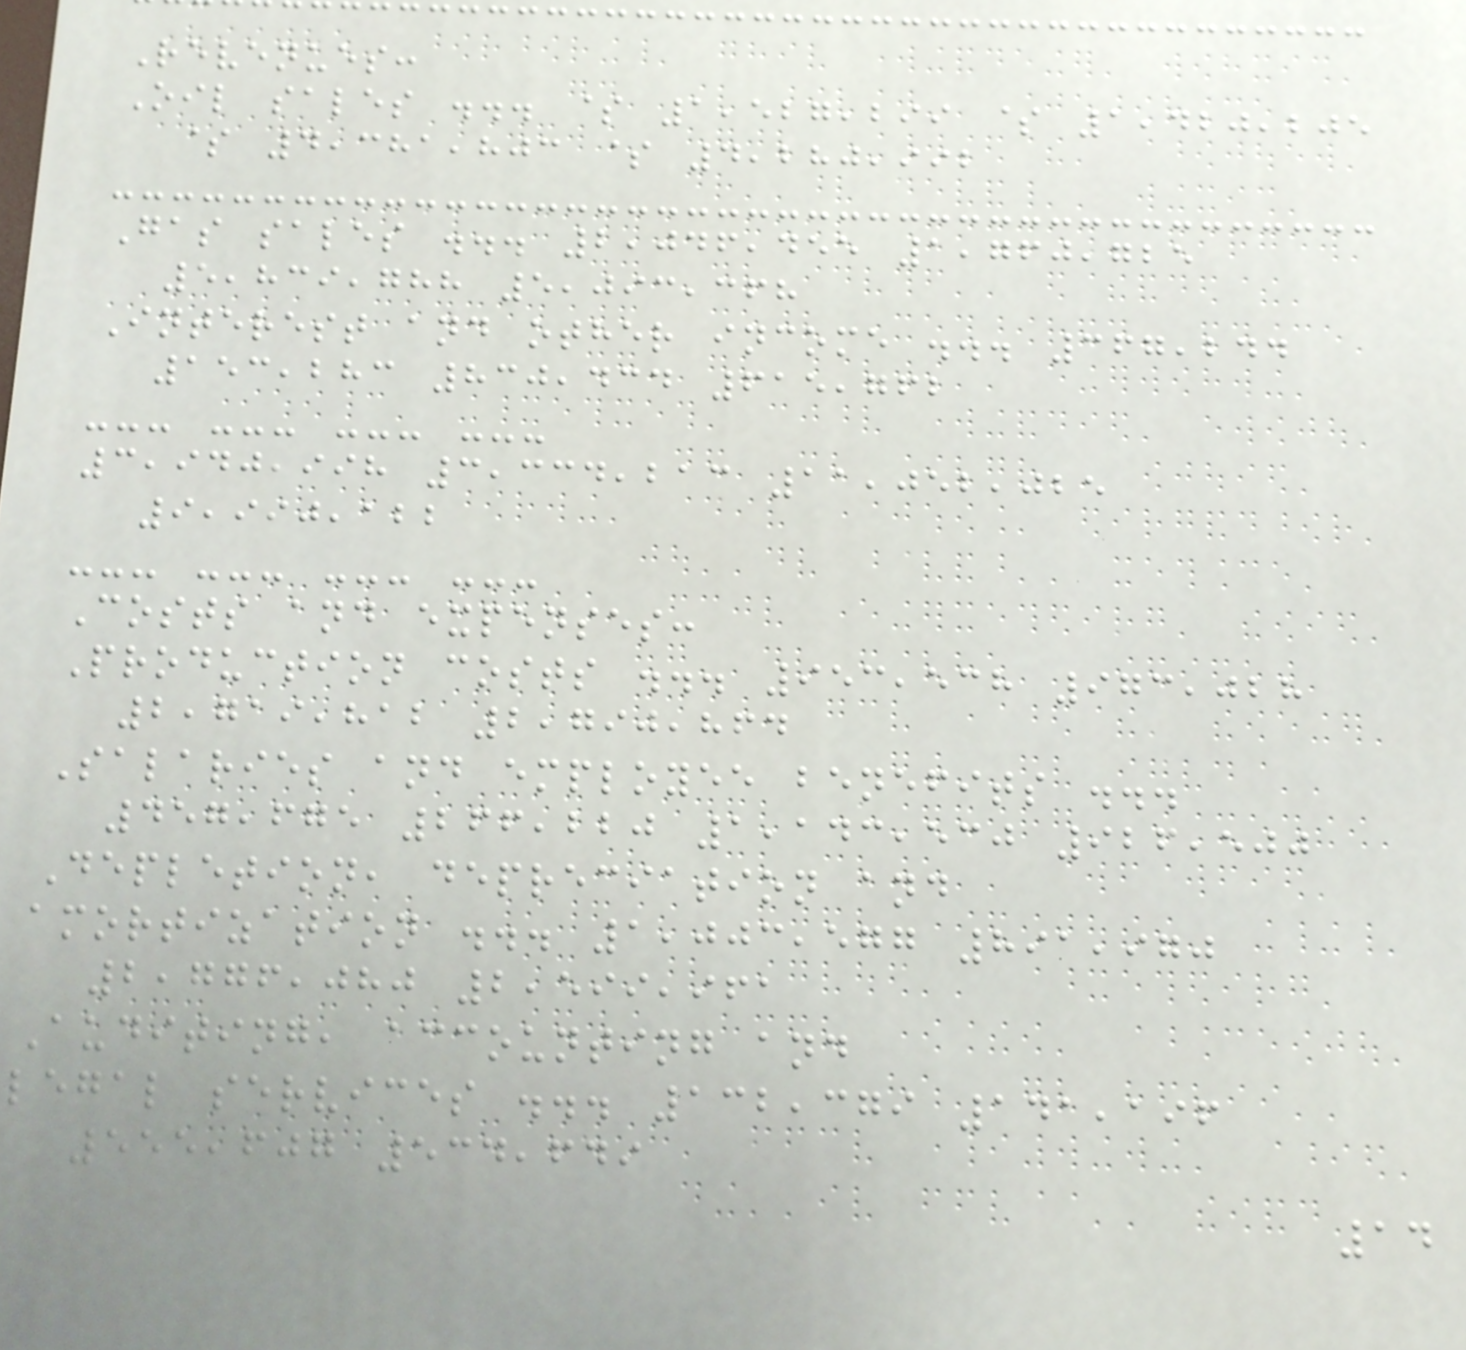Revenues:
Oil sales ... $ 1,527,299 $ 1,420,205
$ 4,381,803 $ 4,280,992
Gas sales ... 2,046,455 1,760,725
5,839,788 5,093,368
Interest and other income ... 367,244
153,283 830,434 615,762
--- --- --- ---
3,940,998 3,334,213 11,052,025
9,990,122
--- --- --- ---
Costs and expenses:
Production costs ... 953,538 973,028
2,719,812 2,790,864
Salaries and employee benefits ...
457,675 266,220 1,143,530 926,500
Depletion, depreciation and
amortization ... 1,003,577 891,970
2,776,080 2,599,961
Auditing, accounting and
legal services ... 132,379 141,196
555,607 534,649
14
